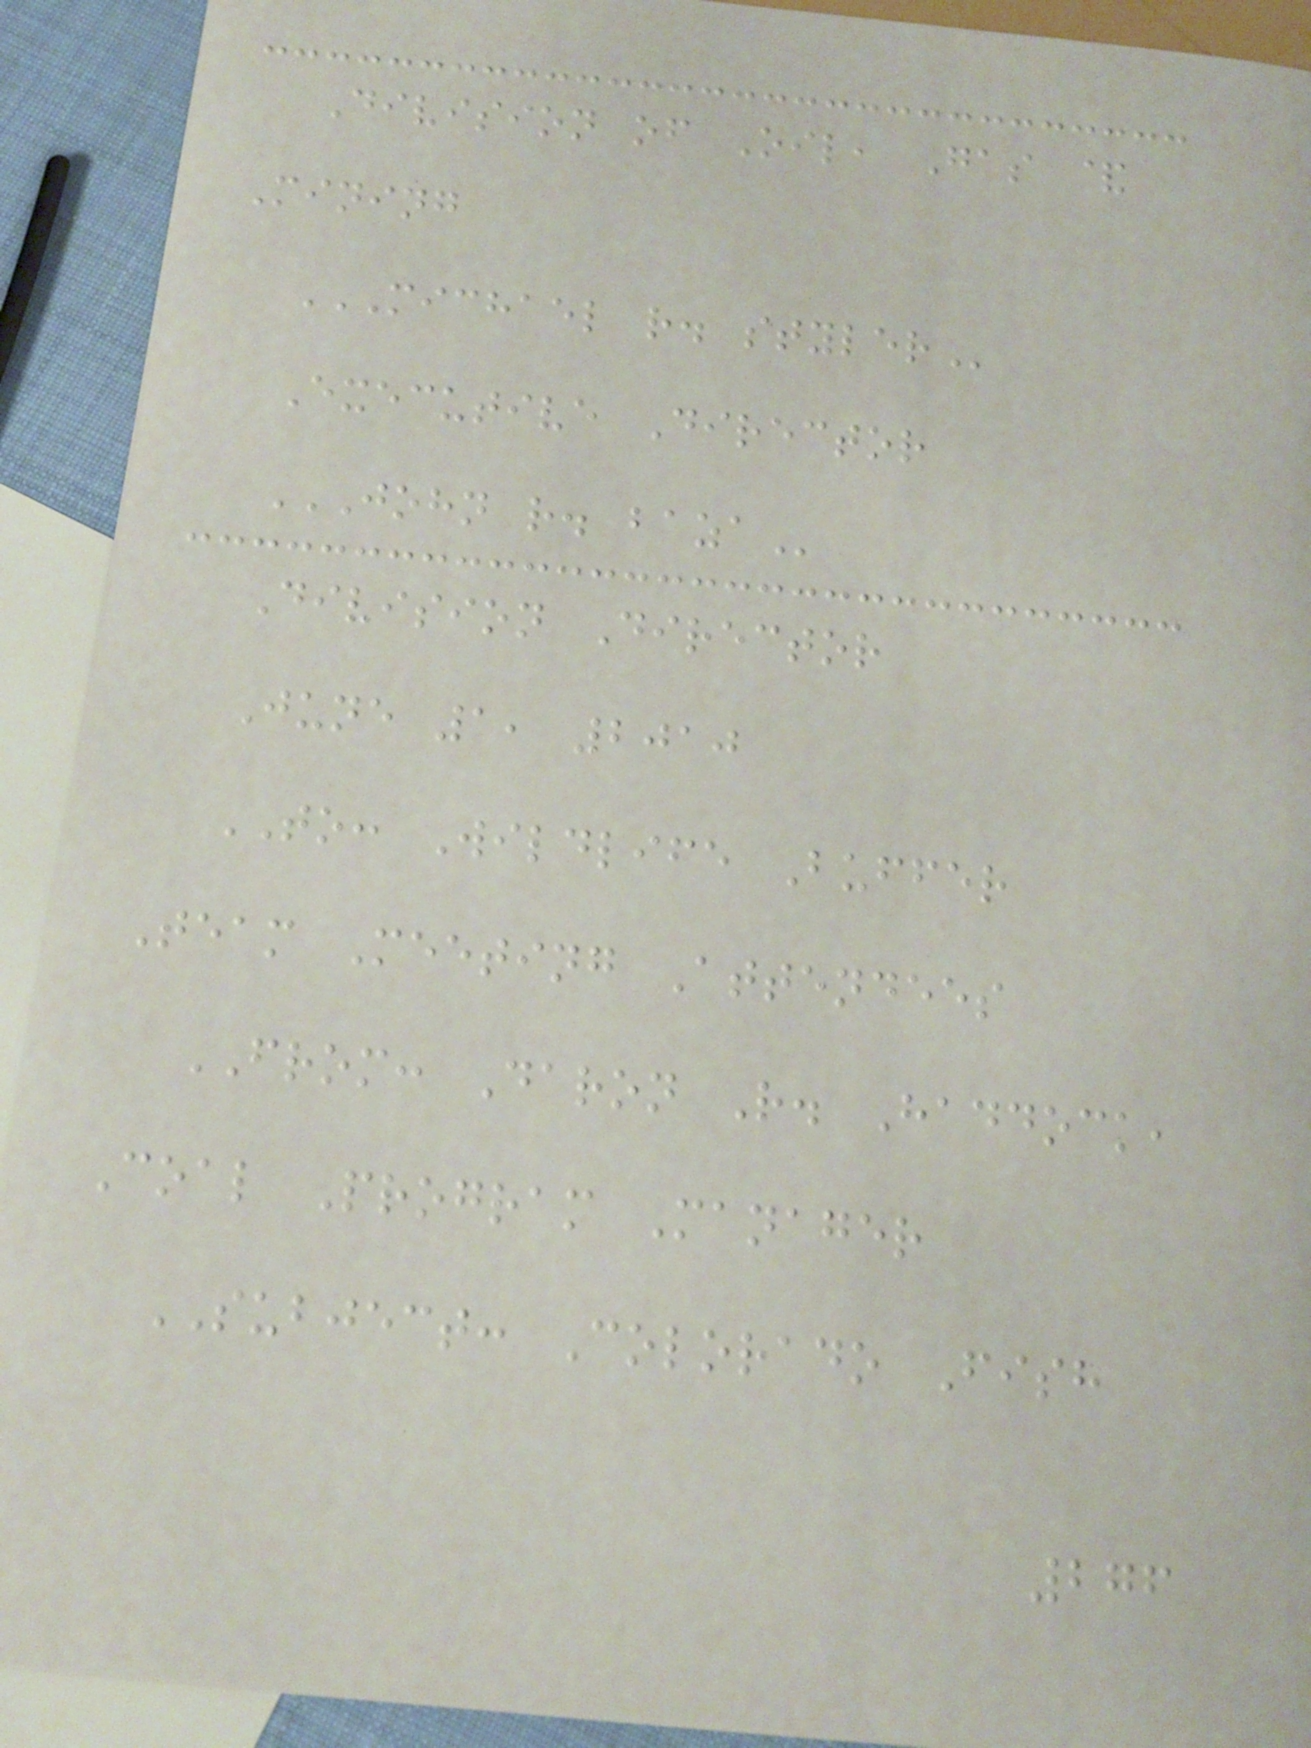Division of Oil, Gas &
Mining
MICHAEL R. STYLER
Executive Director
JOHN R. BAZA
Division Director
June 1, 2010
TO: Wildlife Buffer
Team Meeting Attendees
FROM: Daron R. Haddock,
Coal Program Manager
SUBJECT: Colorado Fish
276
